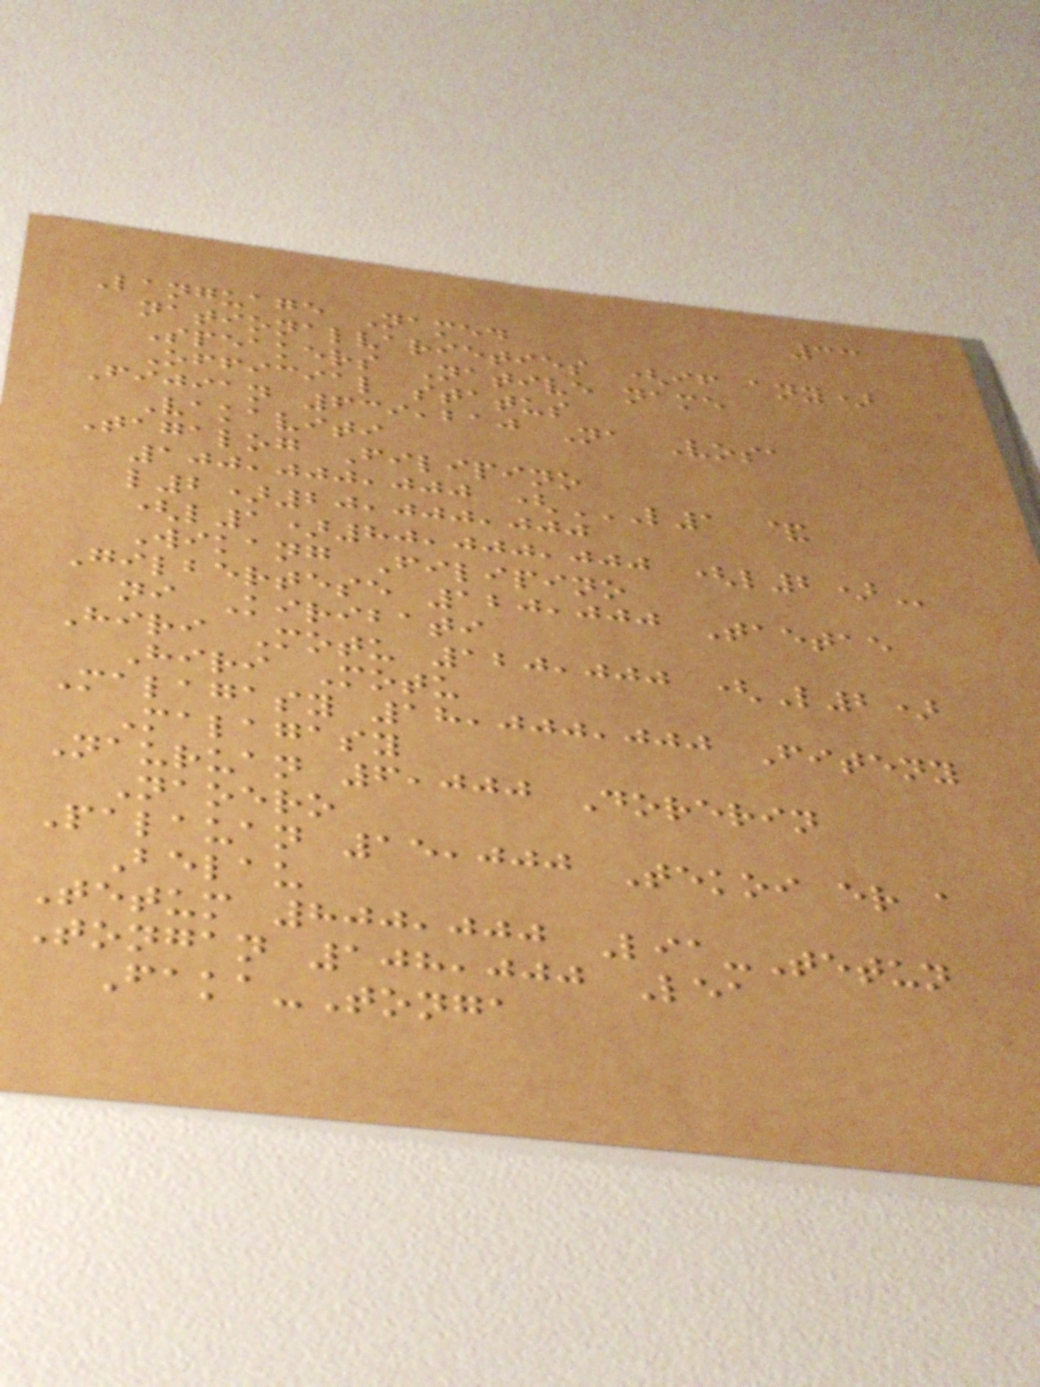33
Language Named
nationalvarieties (if any)
Speakers Native name
Official status
Fijian 639,210 Na Vosa
Vakaviti
Tagalog Filipino
100,000,000 (L1 &
L2)20,000,000
(L1)80,000,000 (L2)
Wikang Filipino
Gilbertese 120,000 Taetae
ni Kiribati
Hiri Motu 120,000 (L2)
Hiri Motu
Malagasy 18,000,000 Fiteny
Malagasy
Nauruan 6,000 Dorerin
Naoero
Palauan 15,000 Tekoi er a
Belau
Tetum 800,000 Lia-Tetun
Tongan 108,000 Lea
Faka-Tonga
